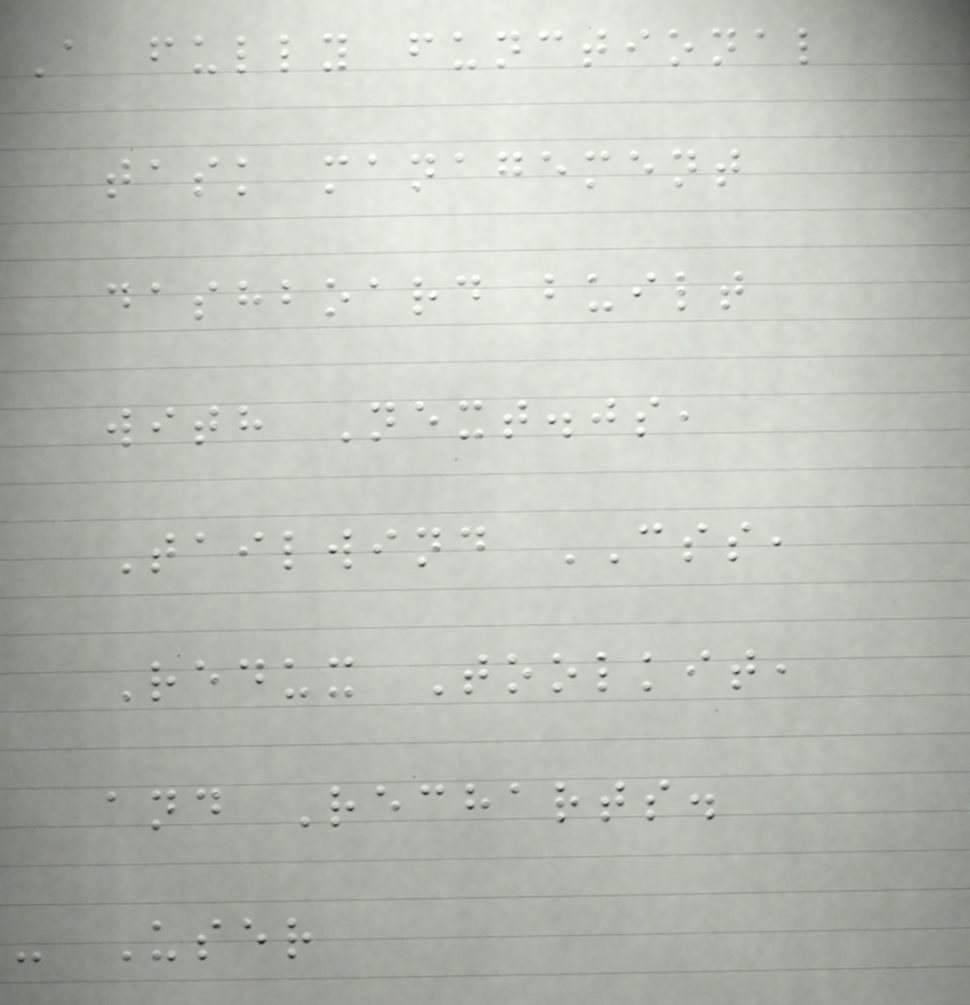A fully functional
task management
dashboard built
with Next.js,
Tailwind CSS,
Redux Toolkit,
and Recharts.
- User
